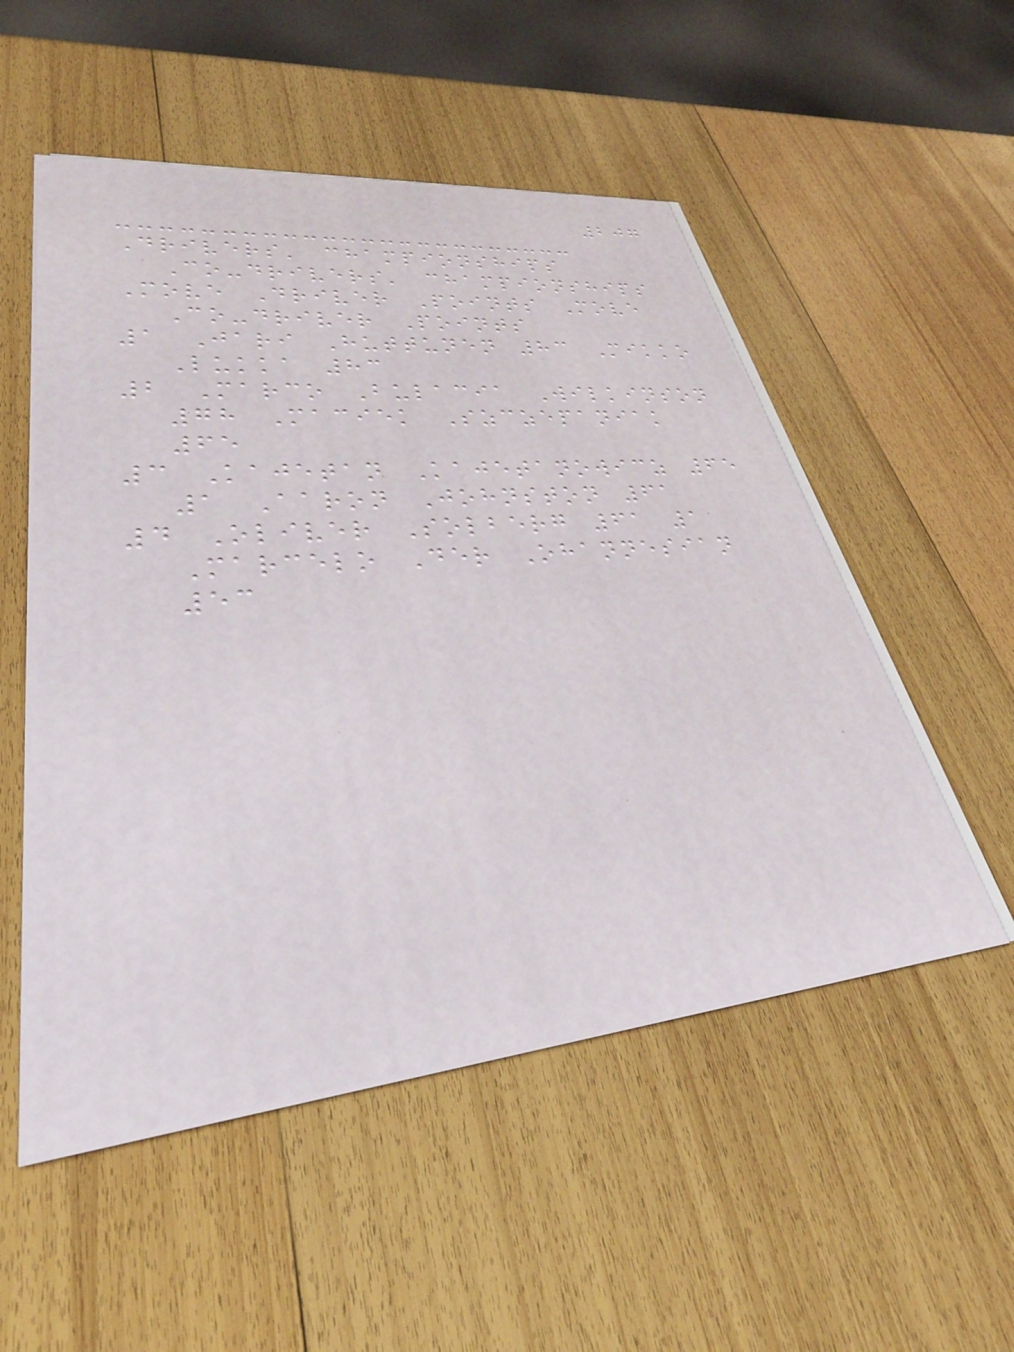207
Drivers' championships
Co-drivers' championships
Move Driver Points Move
Co-driver Points
1 Jari Huttunen 83 Mikko
Lukka 83
2 Marco Bulacia Wilkinson
78 Maciek Szczepaniak
65
3 Kajetan Kajetanowicz 65
1 Aaron Johnston 61
4 Oliver Solberg 61 1
Marcelo Der Ohannesian
53
